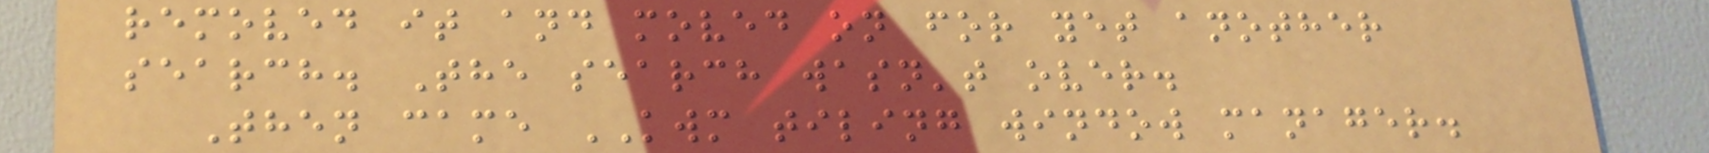removed it and moved on for yet another
search. The search wasn't over.
Then came KWM tiling window manager.
